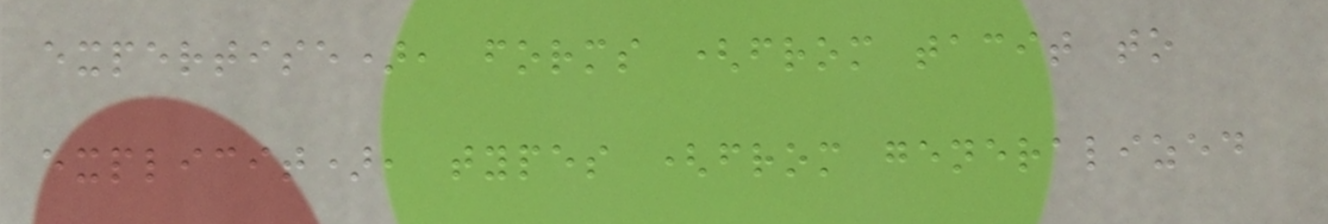expertise), forms (from tacit to
explicit), types (from generalized
